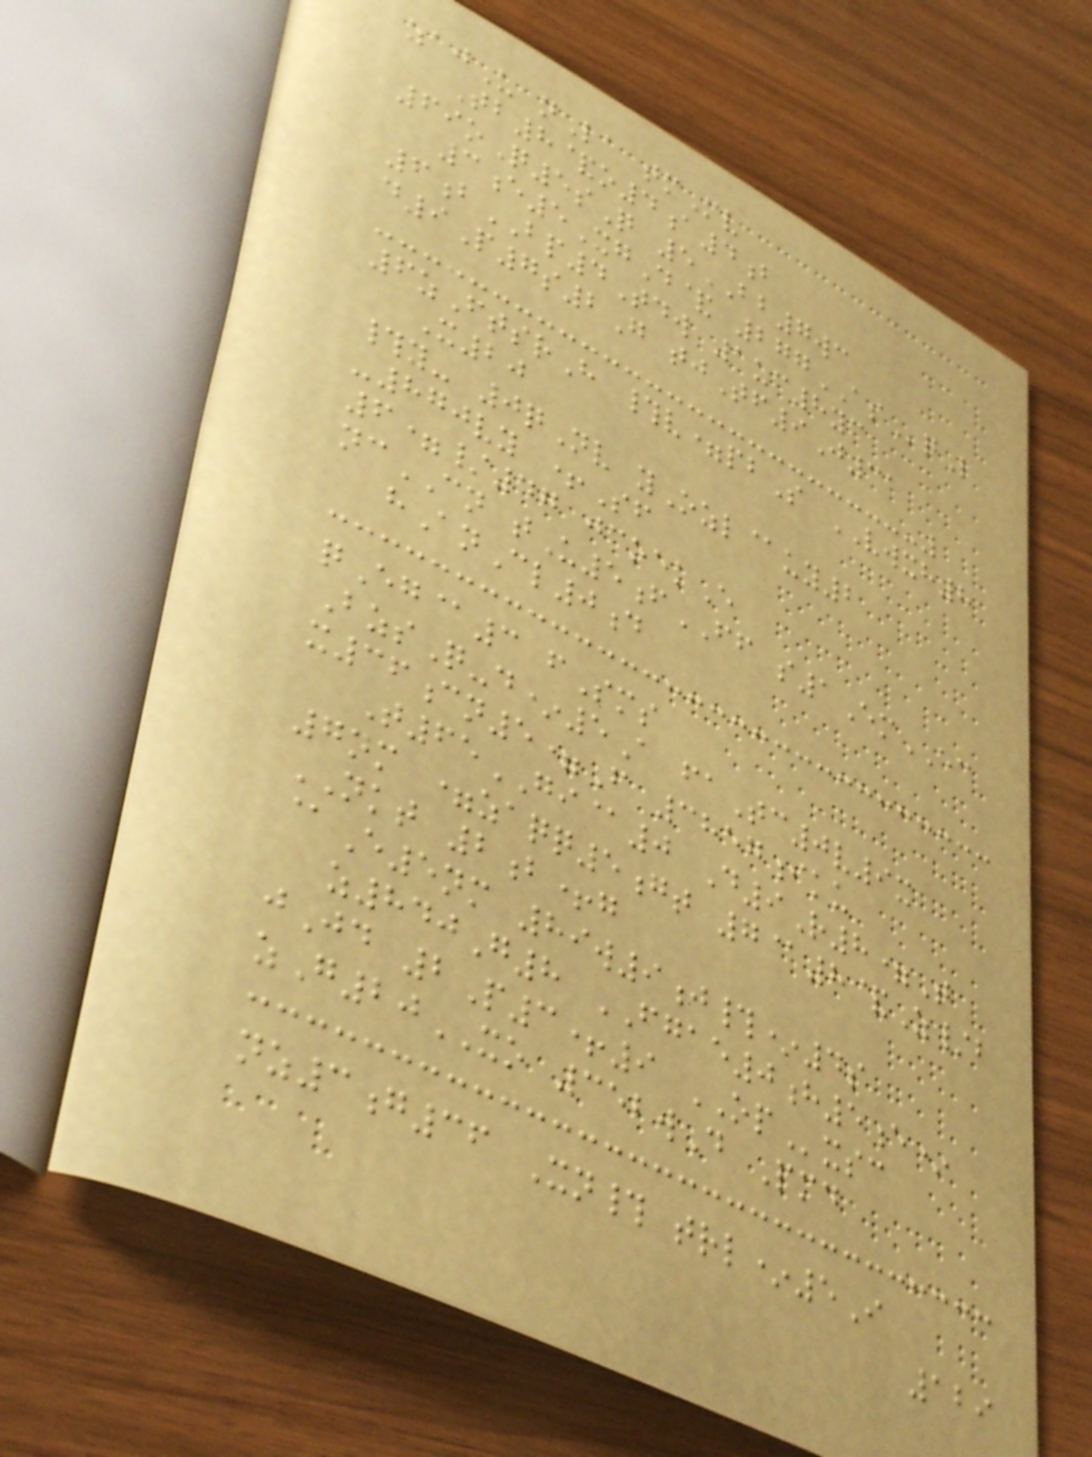zajU nLa tmMv
Tb8&o4a4b
69oQ5sQ 5BB7wc
3e5XgD& 277ASqL
6bBP4Tdw 1uc8yc
d9P7s2G tjTf9J31
6zFtsrH #v=pbS VWXH8
X20
#y- 0qNv yOzl@uy2
-870vy +Sf
6=/47 jcoekE
ncCN tU5fFF s1EmEC
hAnCl0d
qEg@3 fSms
BzsQ-d*5A faTc0v9x
x36cn5=F 3857iku
T65GI@0 D9R8=T
7nm =zaqq5gt 7@8&Z/b
NKT 2b+g
@E5nm 89w9j#*4s
z840G8 FGAE0h5e*
jJd 2P3+9 OPxsc
zG20XO 352wD Pmd
nz3g36 Xn# trl*5I
129
